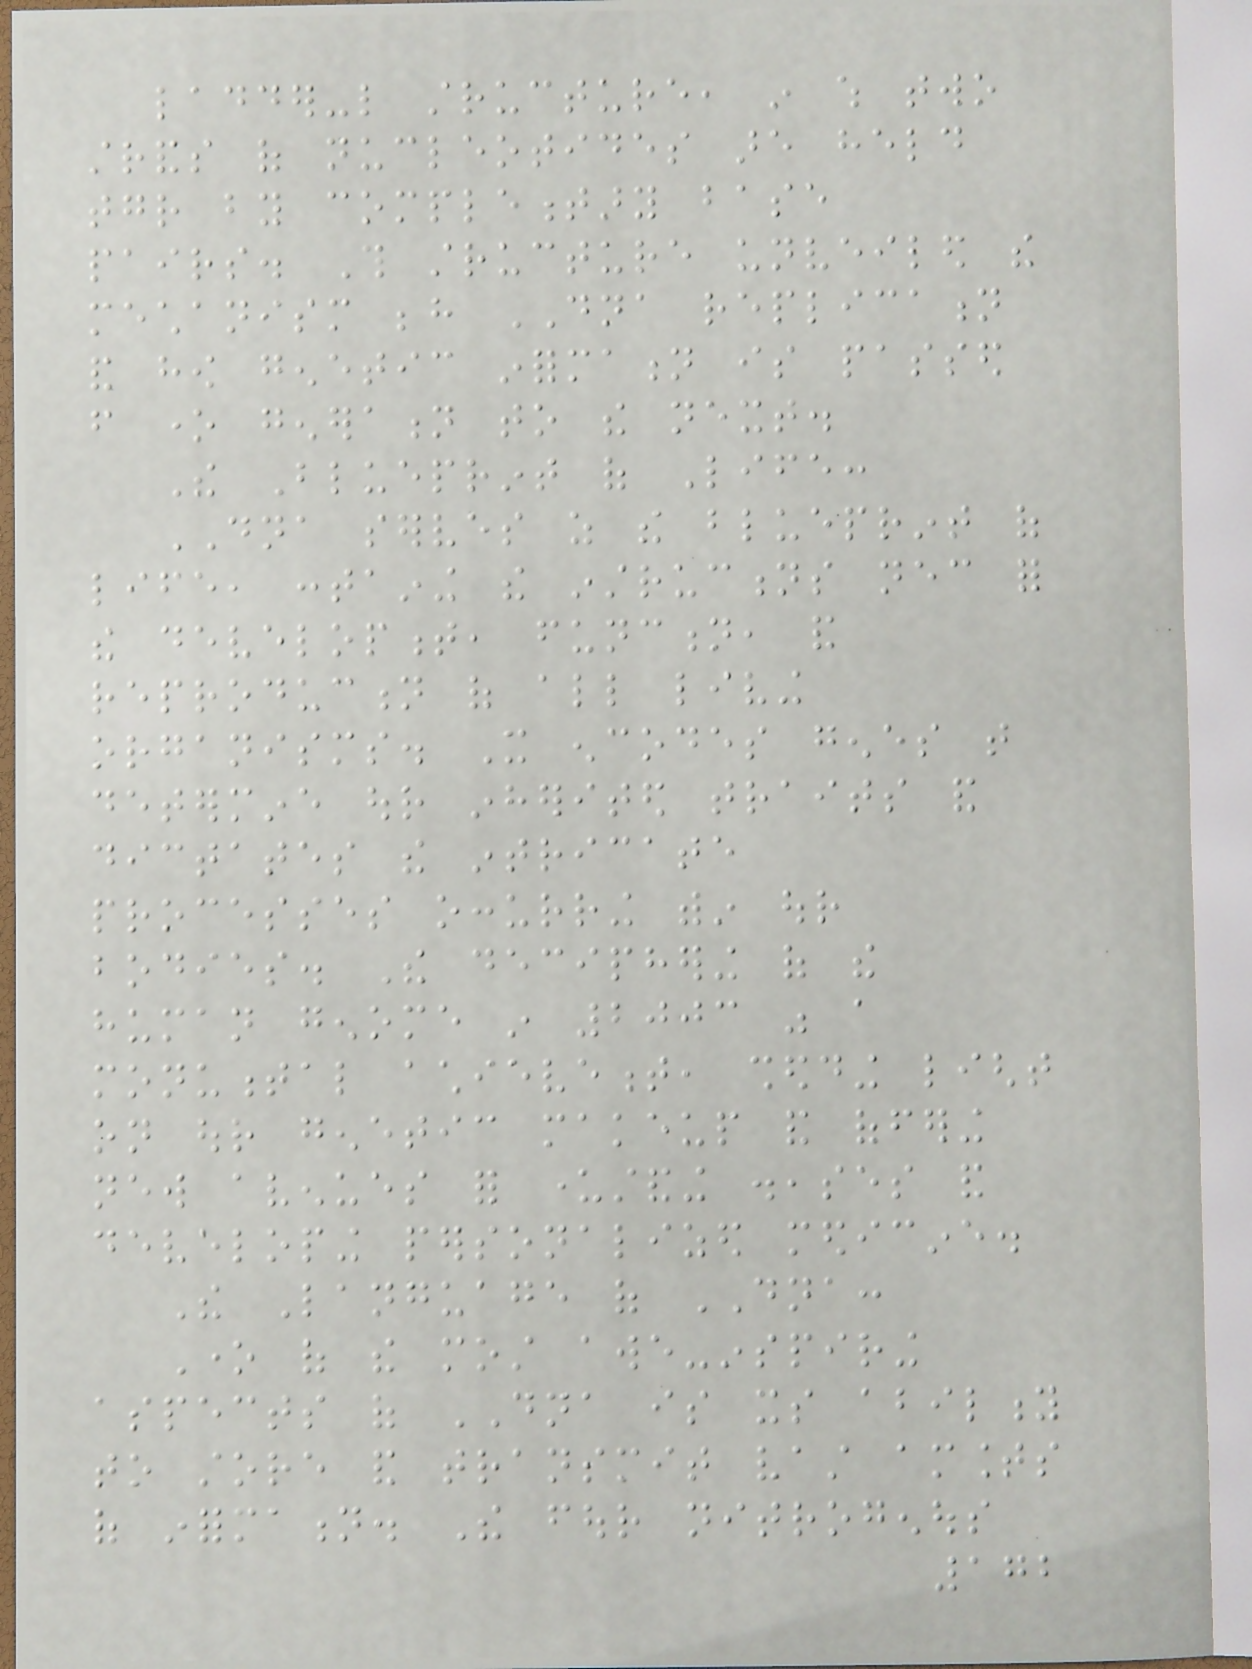ladder-like structure, in which two
strands of nucleotides are held
together by complementary base
pairs. This structure unveiled the
mechanism behind DNA replication
and how genetic information is passed
from one generation to the next.
The Blueprint of Life:
DNA serves as the blueprint of
life, containing the instructions necessary for
the development, function, and
reproduction of all living
organisms. It encodes genes that
determine our inherited traits and
dictates the intricate
processes occurring within our
bodies. The deciphering of the
human genome in 2003 was a
monumental achievement, shedding light
on our genetic makeup and offering
new avenues for understanding diseases and
developing personalized medicine.
The Language of DNA:
One of the most awe-inspiring
aspects of DNA is its ability
to store and transmit vast amounts
of information. The four nitrogenous
172
